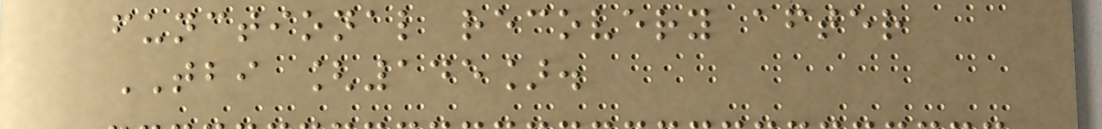functional recovery after
TBI [145].
